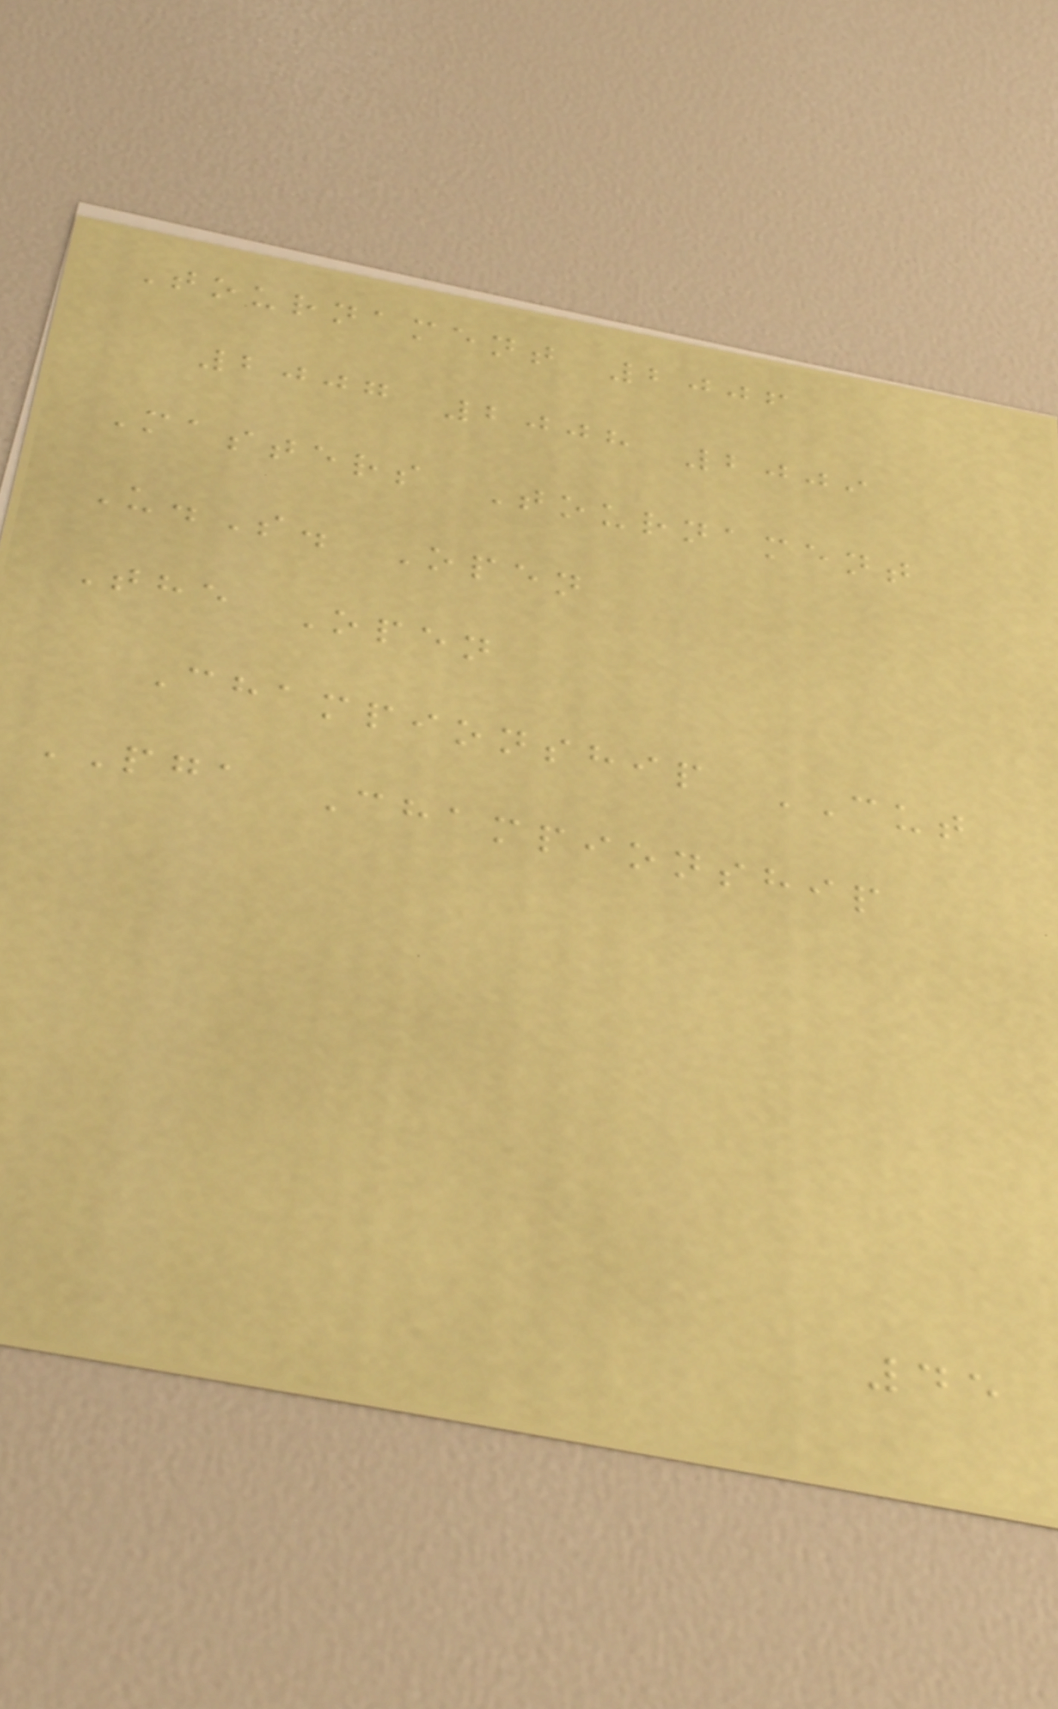Tournament 2006
2007 2008 2009
Masters Tournament
U.S. Open
The Open
Championship CUT
PGA Championship
45
